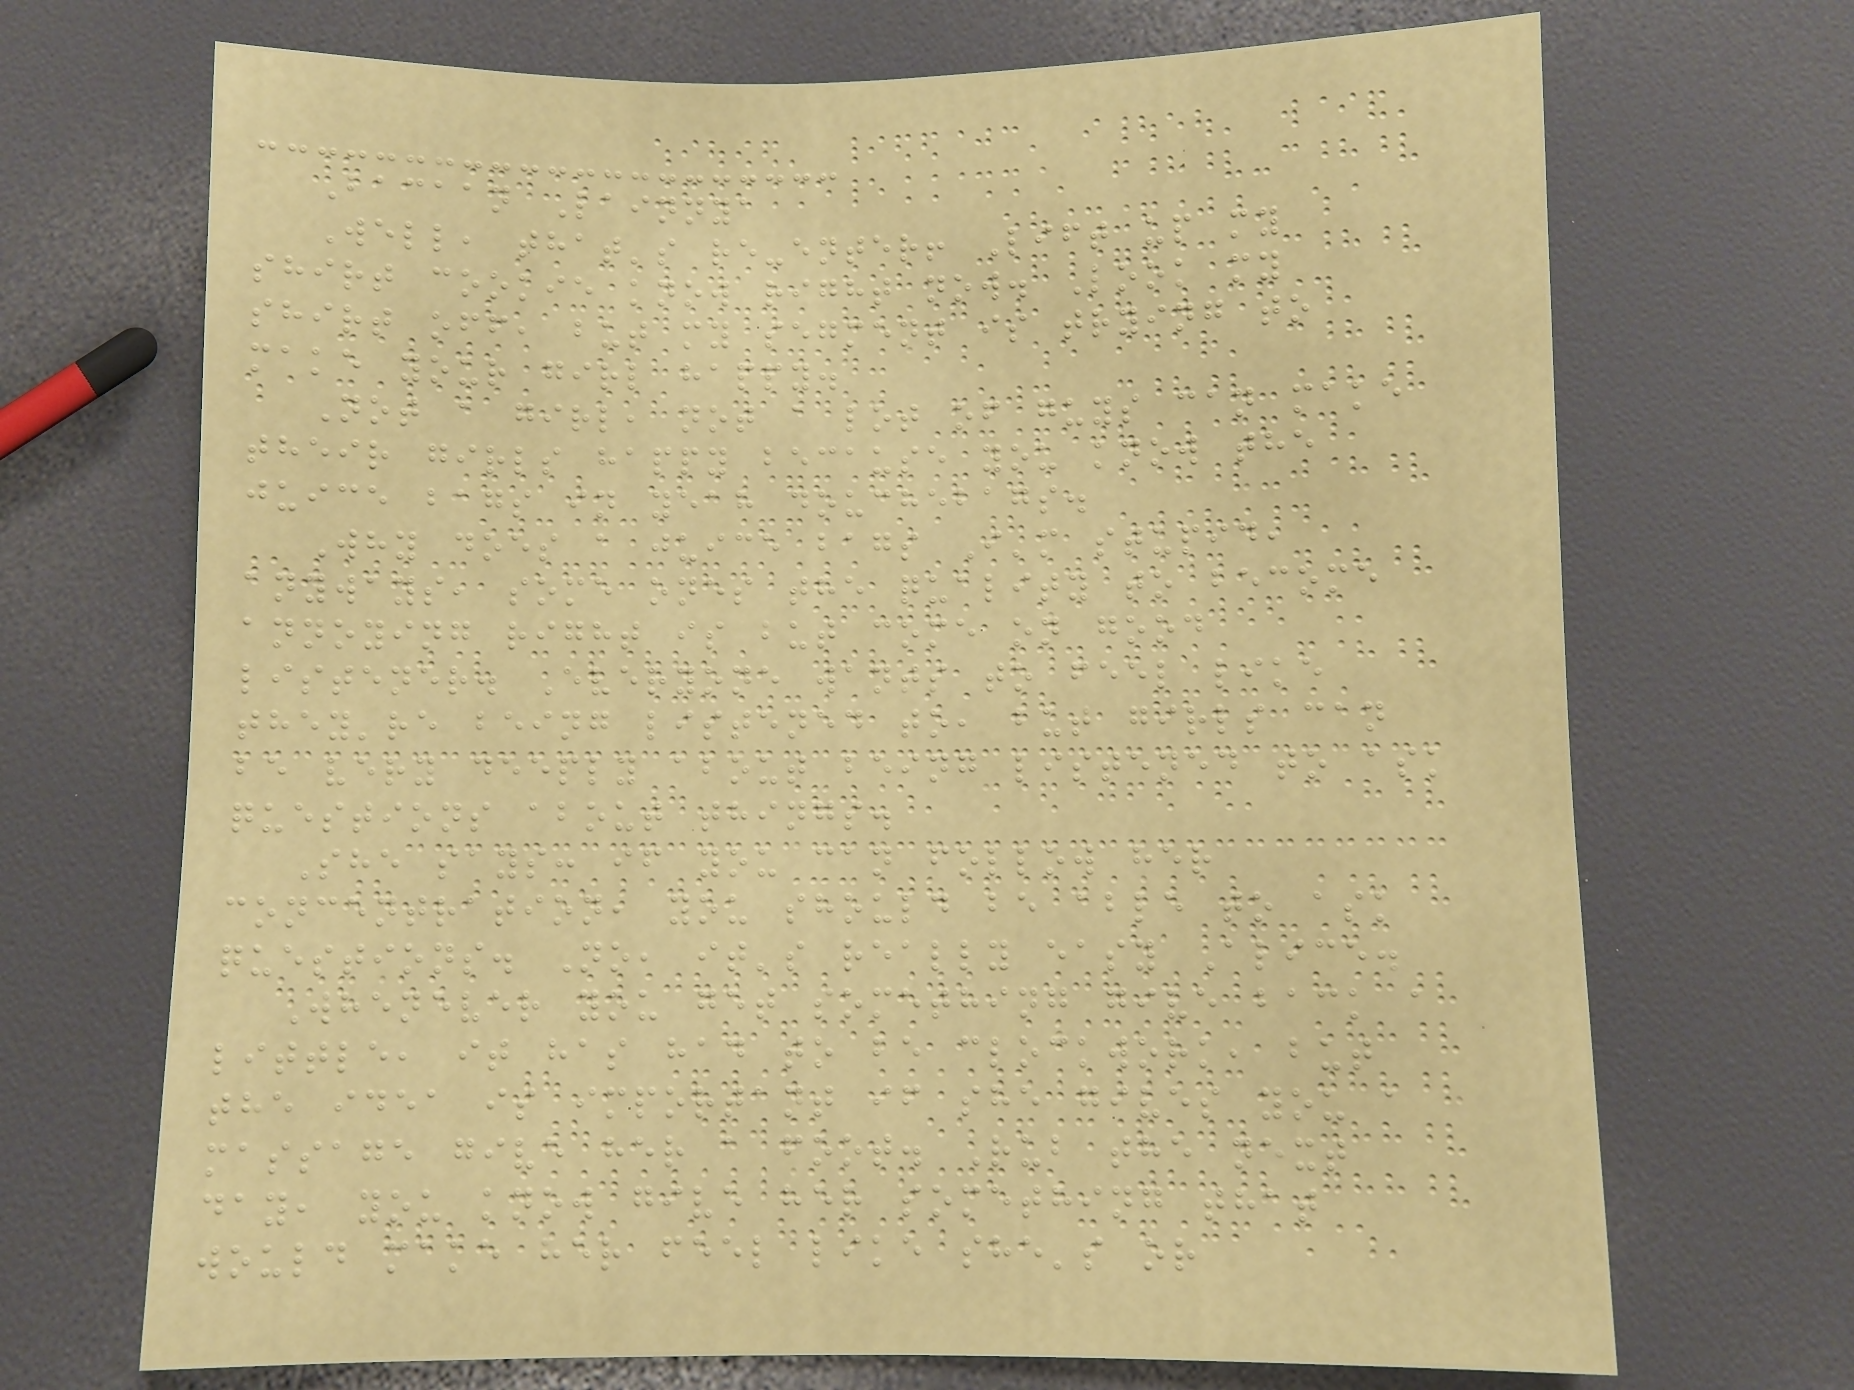Bacaan Lainnya
Well, that's re-enter! Lift up my
shirt cookie know right now. Look my
shirt off, but my segment is trying to
make your girl happy.
Not a girl, not a lot of guys can make
their girls happy because you know the
juice bags in yeah douchebags.
Why does a juice bags I'm stupid,
anyways, some ones the quality to become
annoying right is but come on good
listener. Everyone wants to feel like
they're being listened to, but girls can
be very deeply about being listened to ask
questions about things.
She says: if you can follow her
concentration, you should be able to ask
questions. No, it's really easy Alice.
Whenever you get something give back a
little, it has had to be clockwork, but
the idea is important if she gives you a
massage give her a foot. Rub the next
day, you know give her something that
would make her feel like she's or
